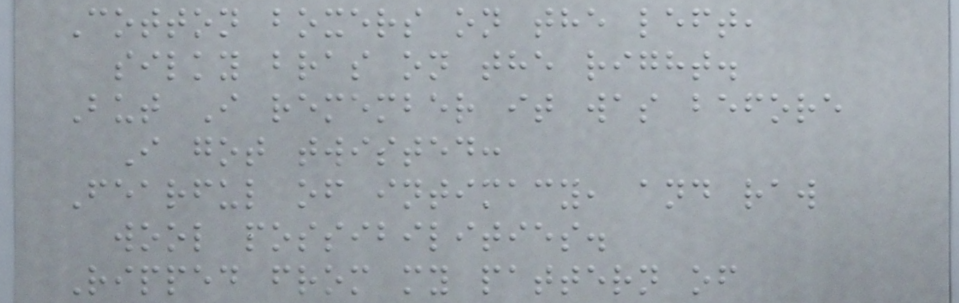Cotton boxers on the left,
silky bras on the right.
But I remember it was before
I got twisted:
Fearful of intimacy, and raw
wool possibilities.
Ripped from my pattern of
